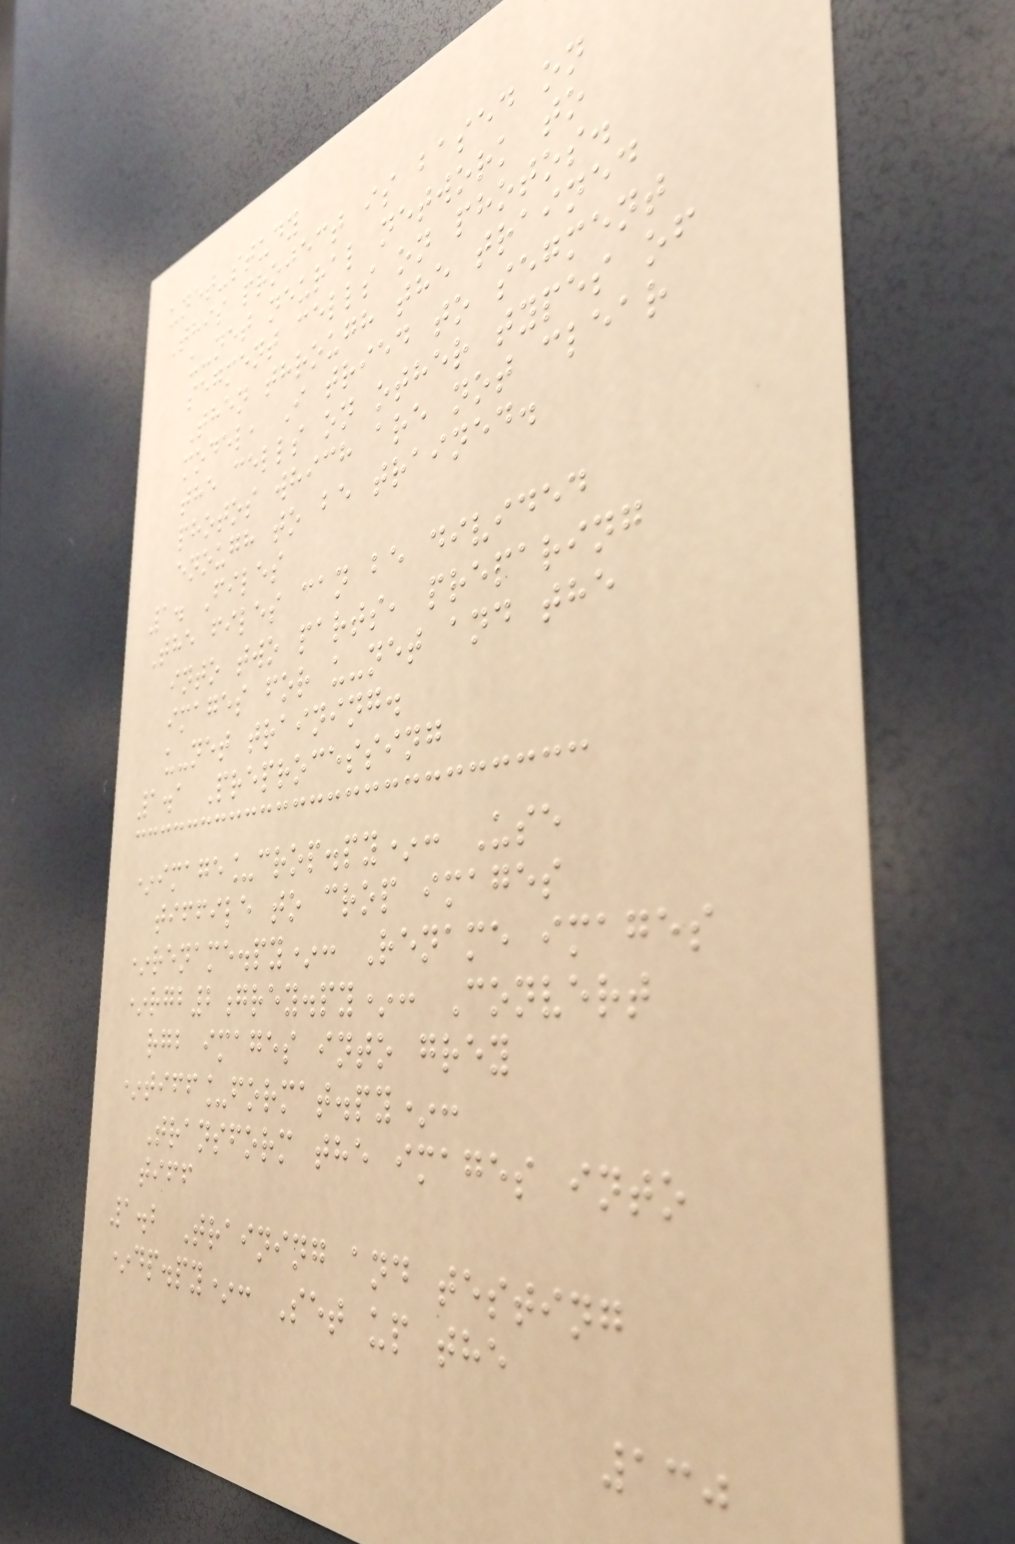unet-study
This project is based on
u-net neural network to
segment cells on photos.
Then through the trained
model, I tried to segment
the cells on other types of
photos which are not clear
enough to be trained.
1. Files
The files can be divided
into two parts, preparing
images for u-net and the
u-net training.
1.1 Preprocessing
*image_crop.py*: Use
tiffile to crop images
*rename.py*: Rename images
*rgb2grey.py*: Convert
rgb images into grey
*tiff_format.py*:
Transform the images into
tiff
1.2 Training and testing
*dp.py*: Set up the
130
